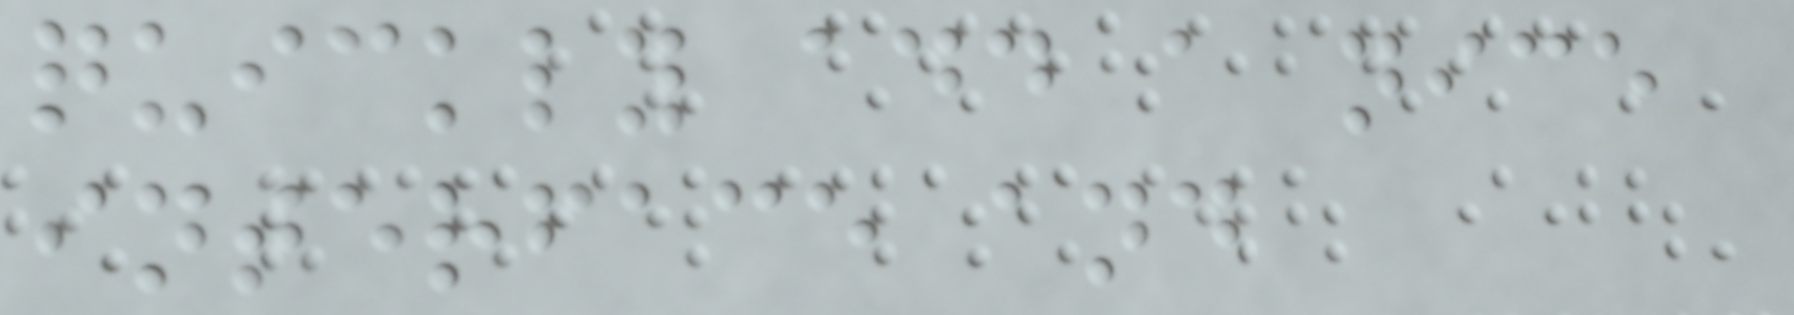quickly add a nice
interface and
